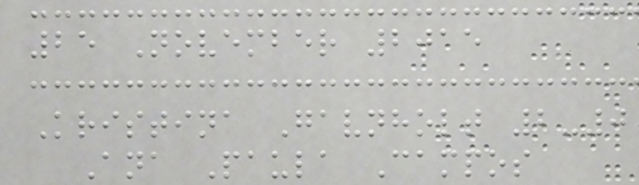25 November 2015
Kristina Gavnholt 2-0
Ana Paula Campos
